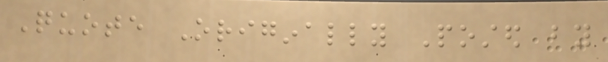Quote Originally Posted by
